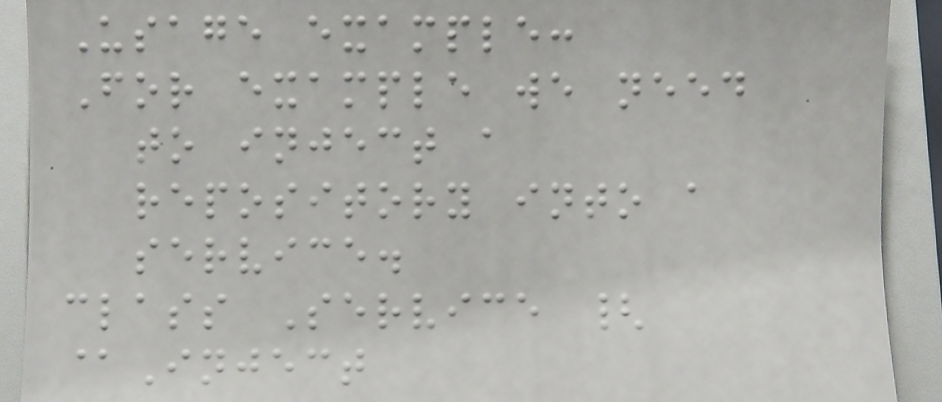Usage example:
For example we need
to inject a
repository into a
service.
class Service {
@Inject
